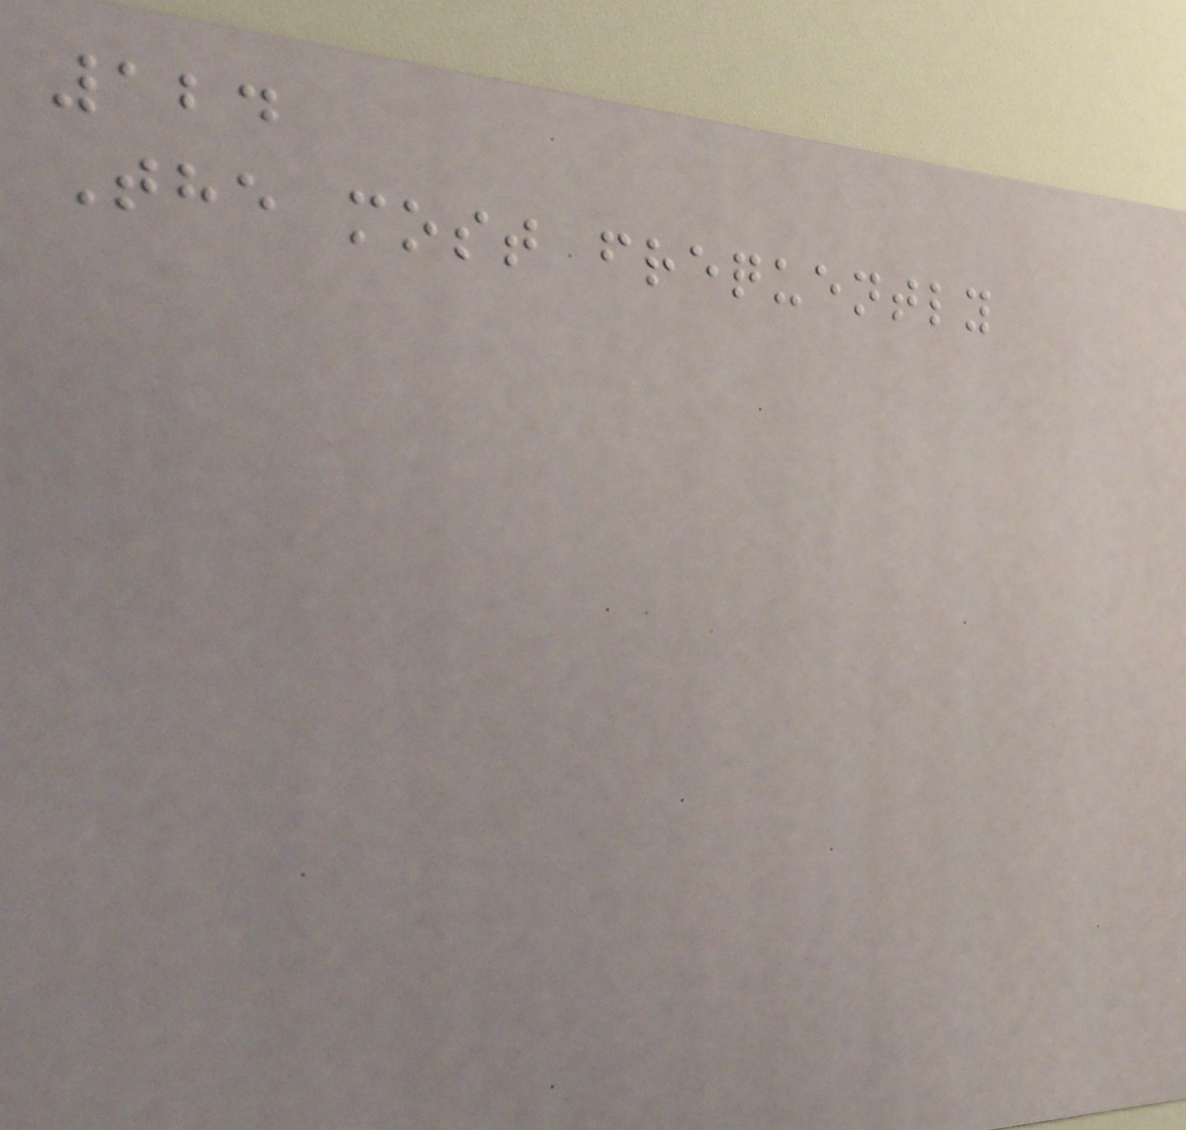124
The most frequently
